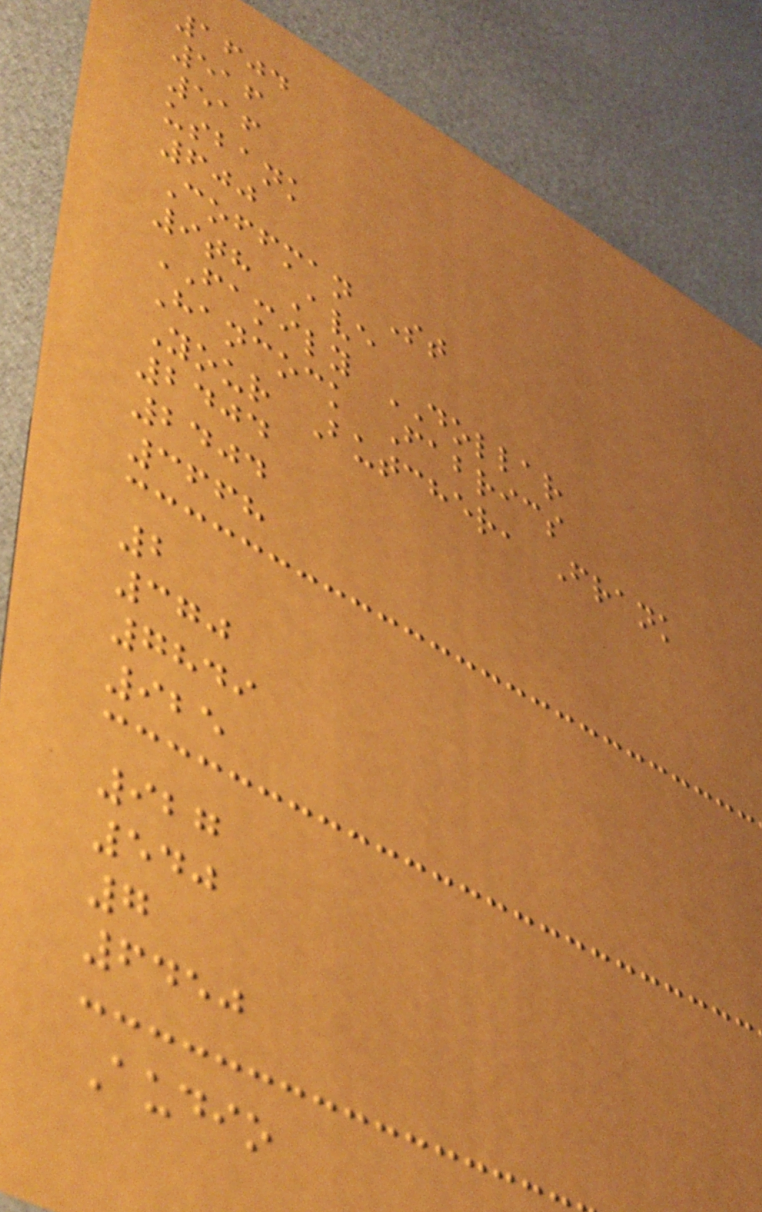1604
516
516
usbank
600
Coffman St
9th Ave
FAMILY DOLLAR
Hancock Fabrics
Your Butcher, Frank
2404
2404
3668
2
370
7849
925
927
540
7
6450
Audio
